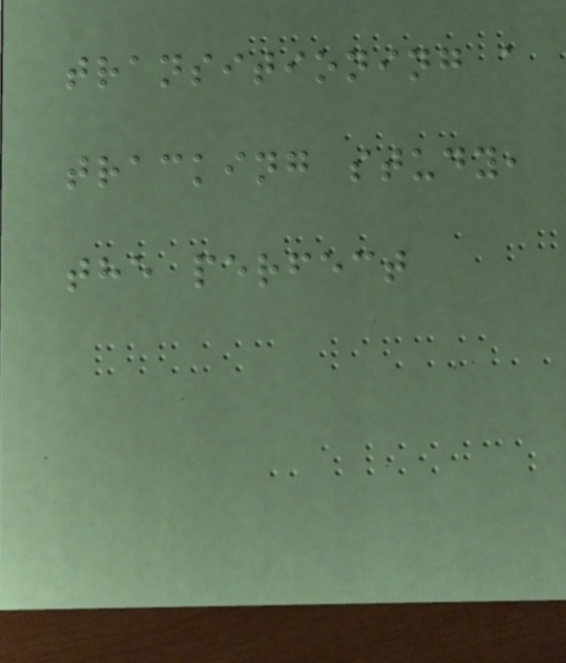transitioning a
tracking study,
the perfect
